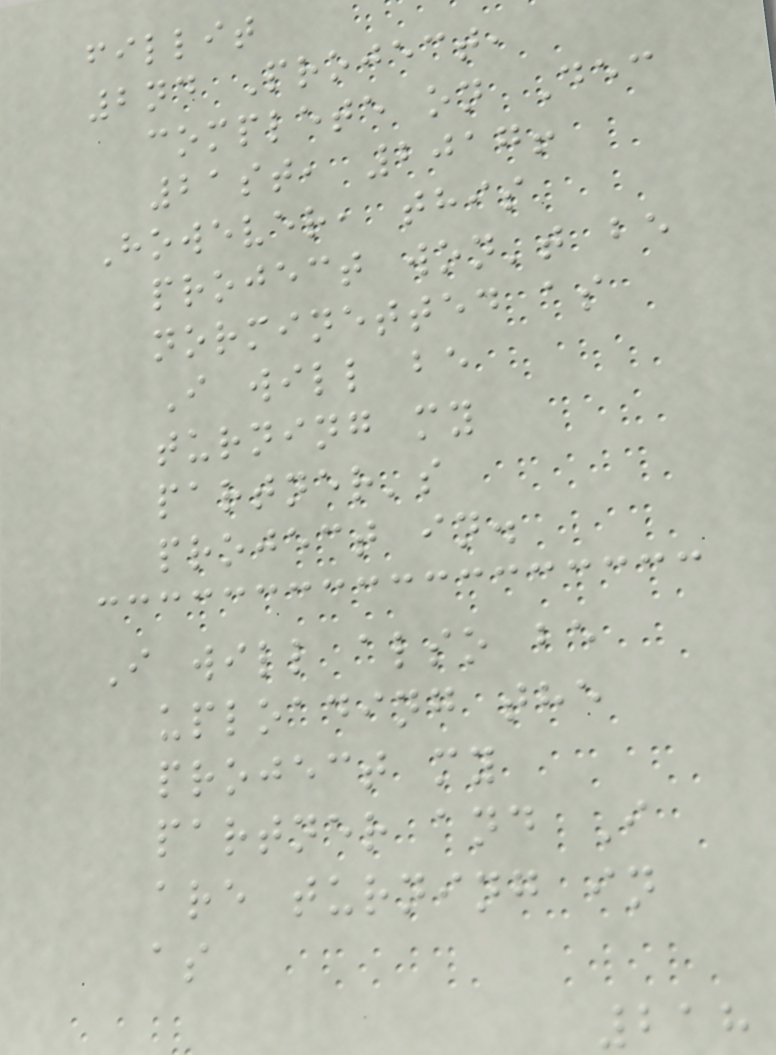fillit
2nd Project,
complete on Dec
21st, 2017!
However, this
project won't be
norminetted as
I will be
turning my
partner's
project in.
I will also be
uploading the
project my
partner and I
are turning in
as
218
